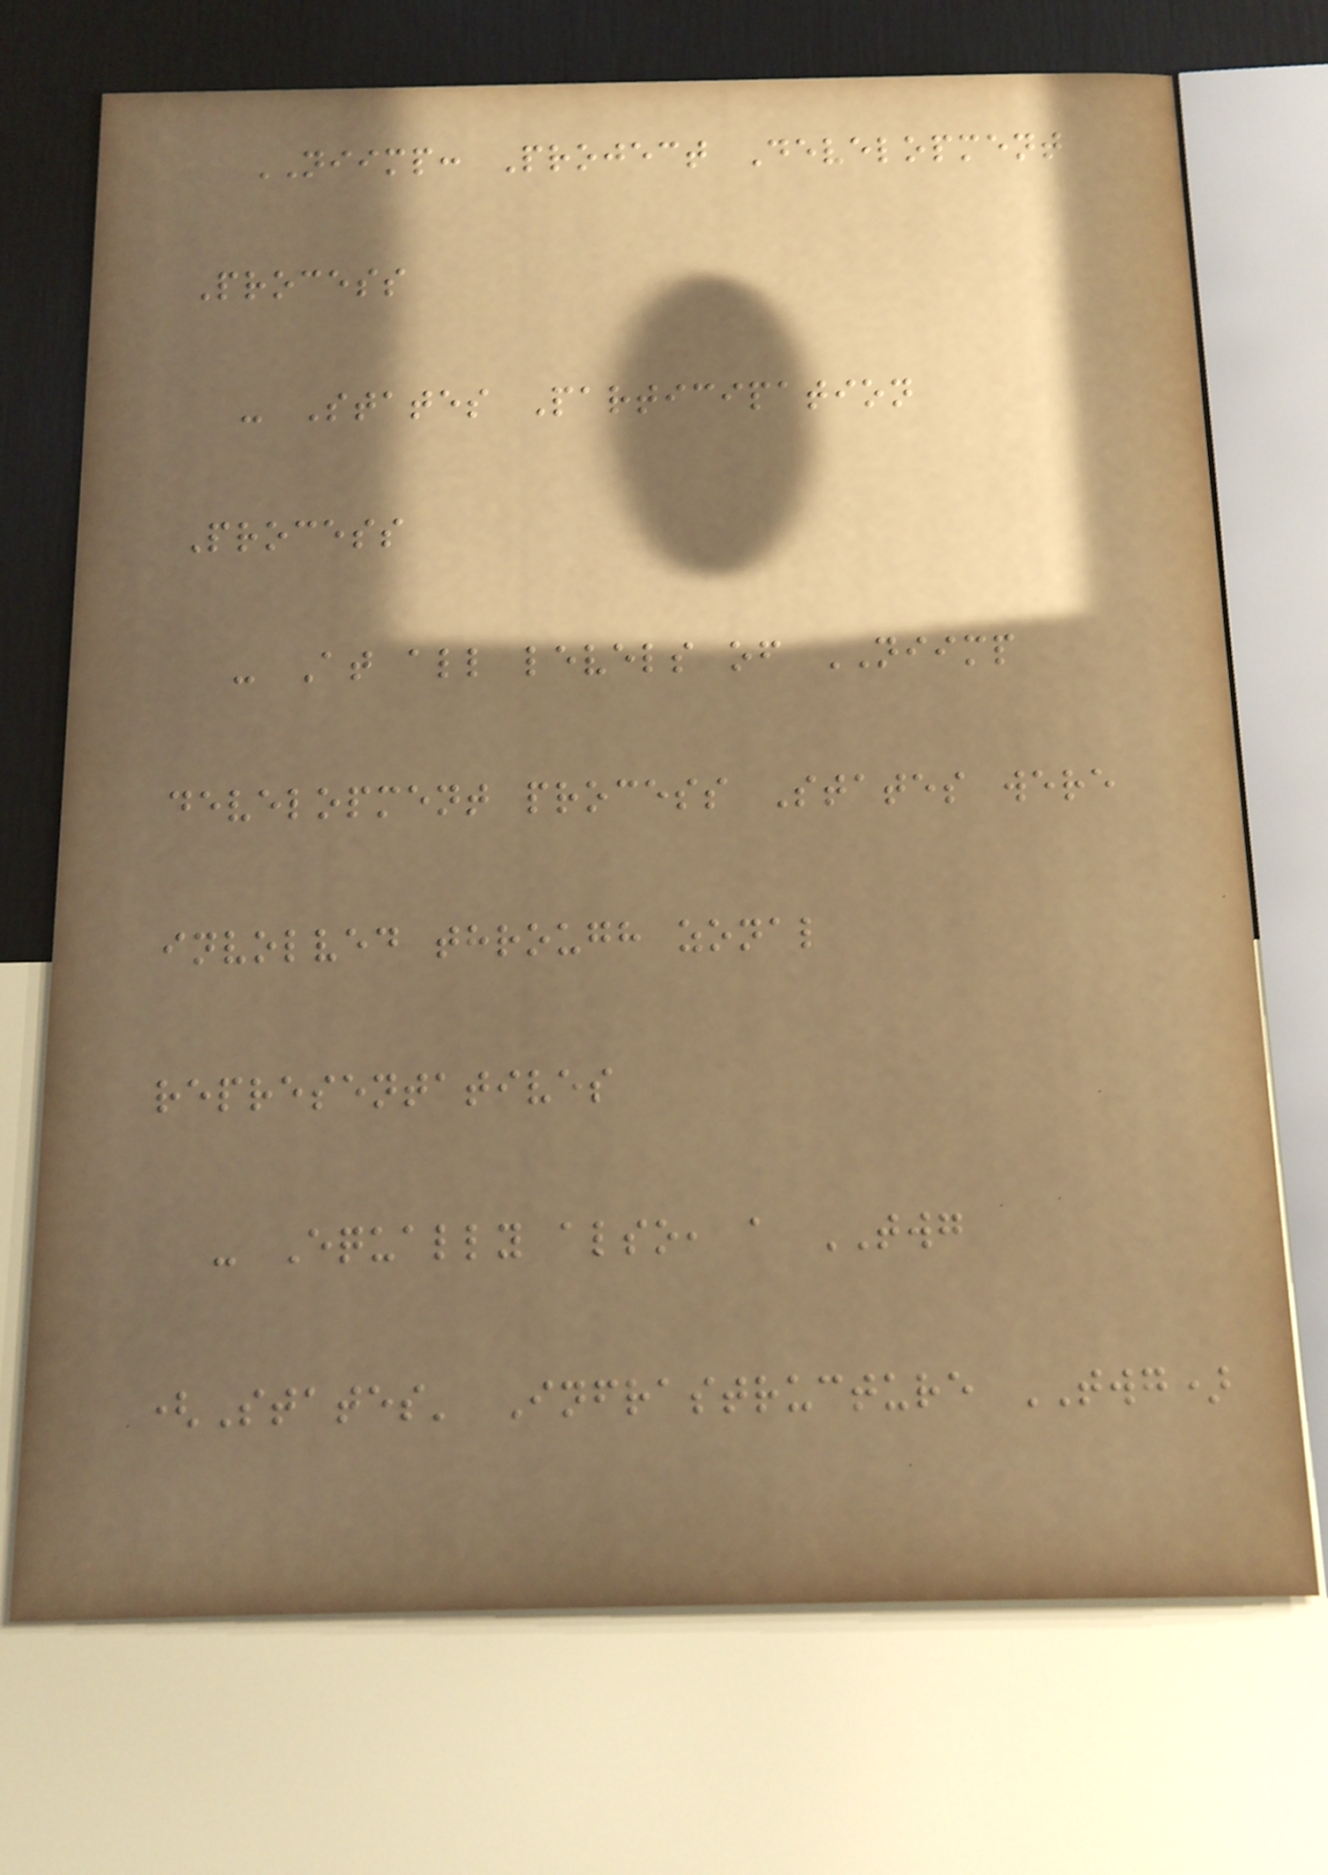NIIMP: Project Development
Process
- States Participation
Process
- At all levels of NIIMP
development process States were
involved through zonal
representatives
- Equally also, a TWG
(States' Infrastructure TWG)
